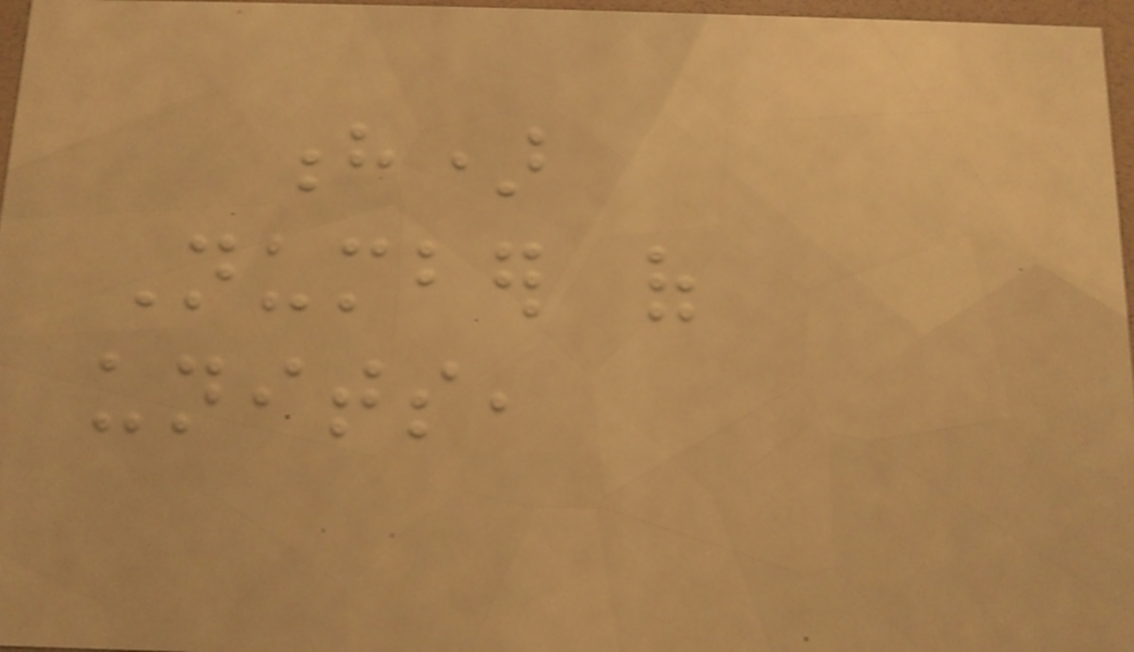h)
Number of
units,
